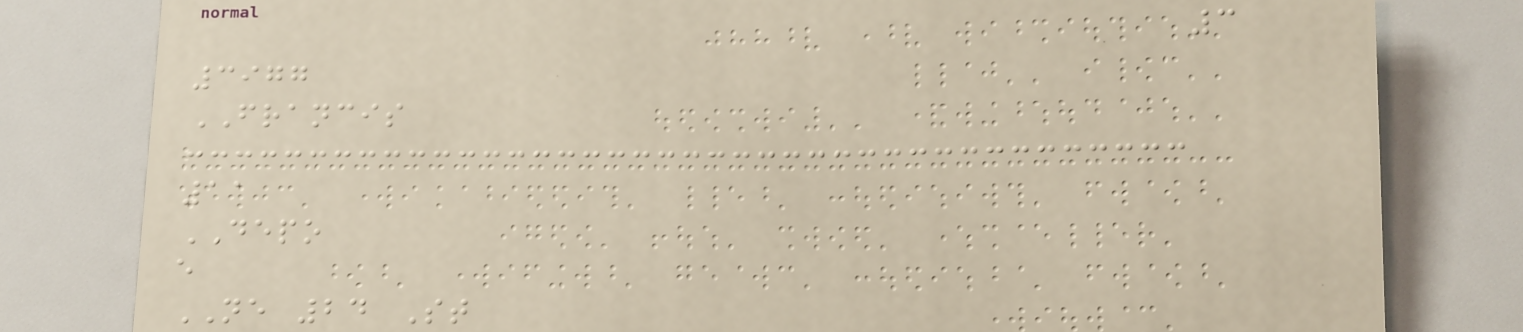3
3977
FRANCIS
11
DEPO
e
NE 24 St
